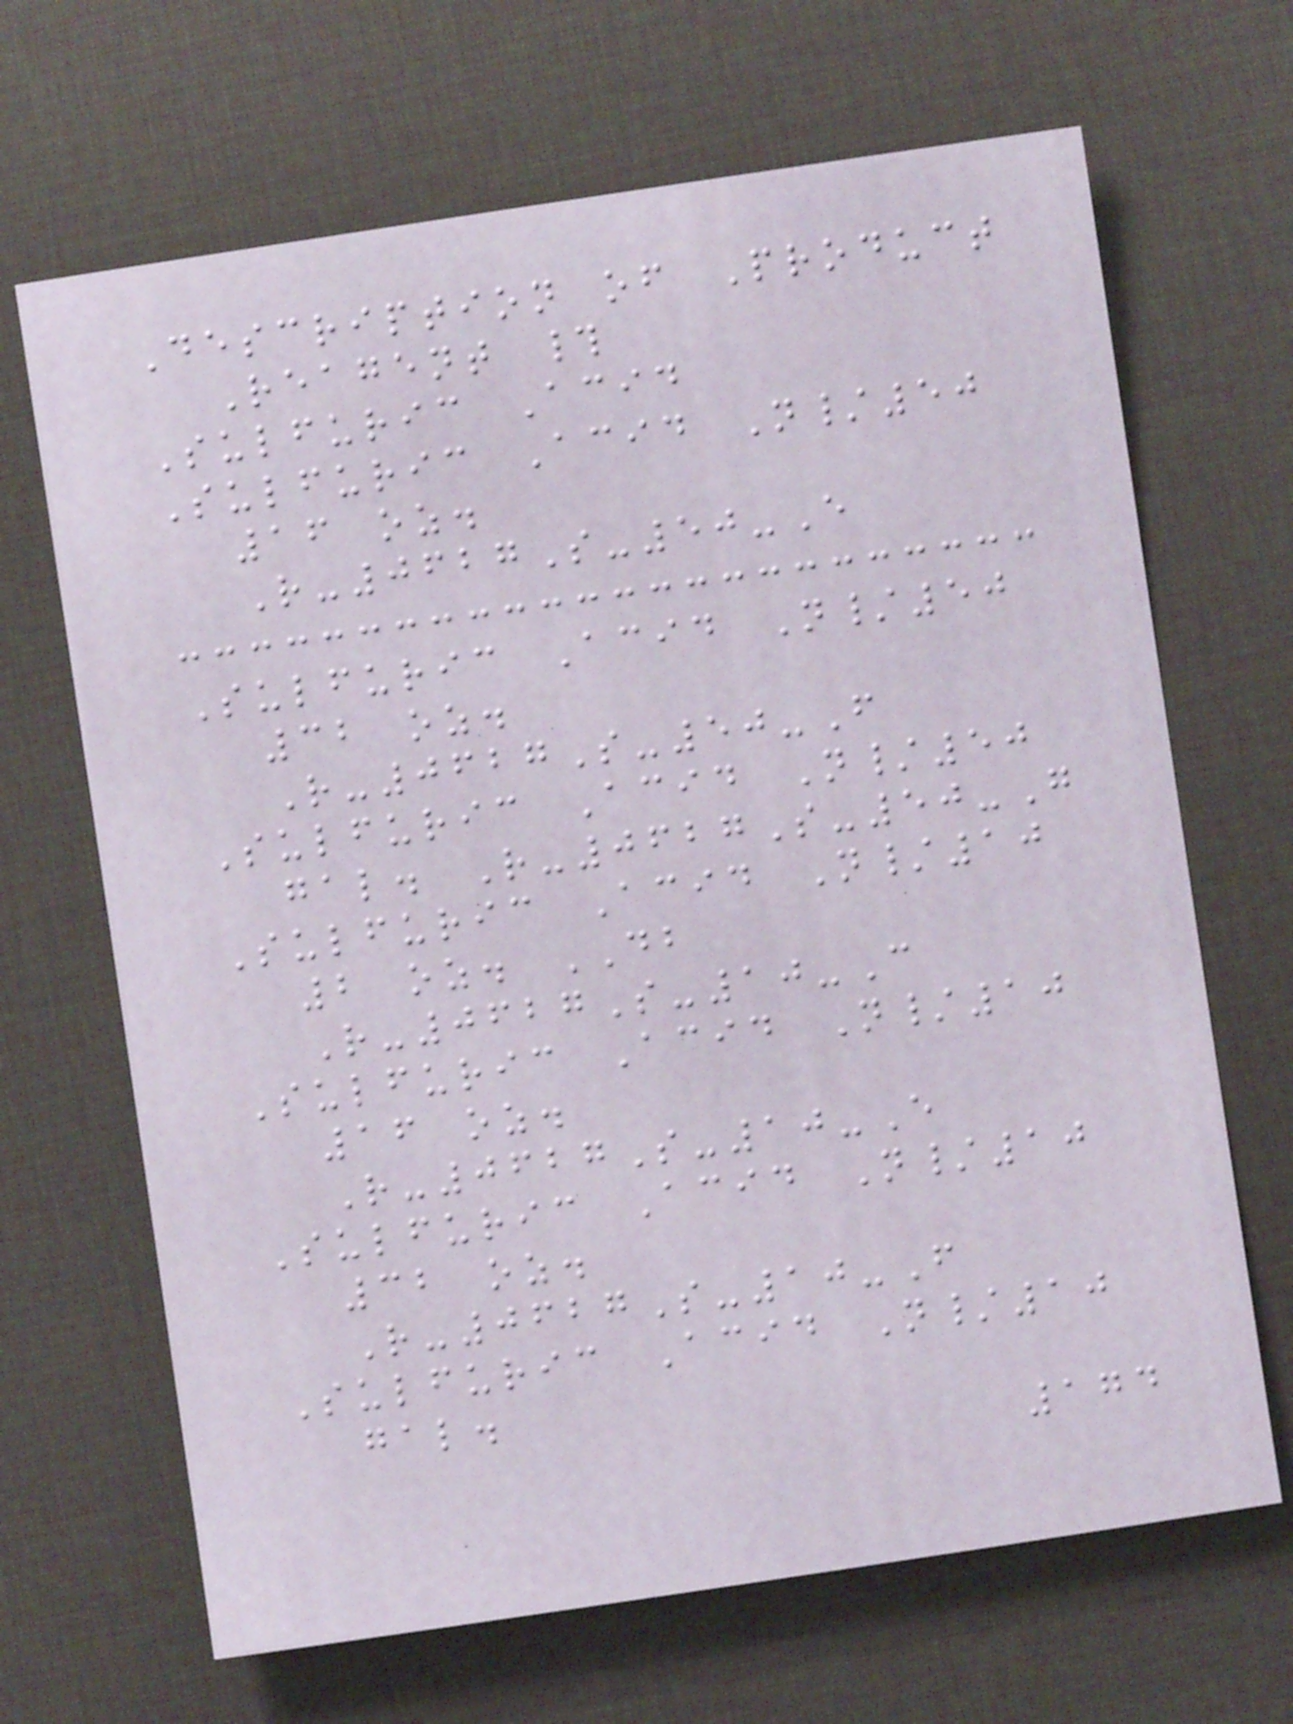Description of Product
Reagent #
Sulfuric Acid
Sulfuric Acid N/50
16 oz.
R-0627S-50-E
Sulfuric Acid N/50
32 oz.
R-0627S-50-F
Sulfuric Acid N/50
gal. R-0627S-50-G
Sulfuric Acid N/10
2 oz. DB
R-0627S-10-C
Sulfuric Acid N/10
16 oz.
R-0627S-10-E
Sulfuric Acid N/10
32 oz.
R-0627S-10-F
Sulfuric Acid N/10
gal.
174
